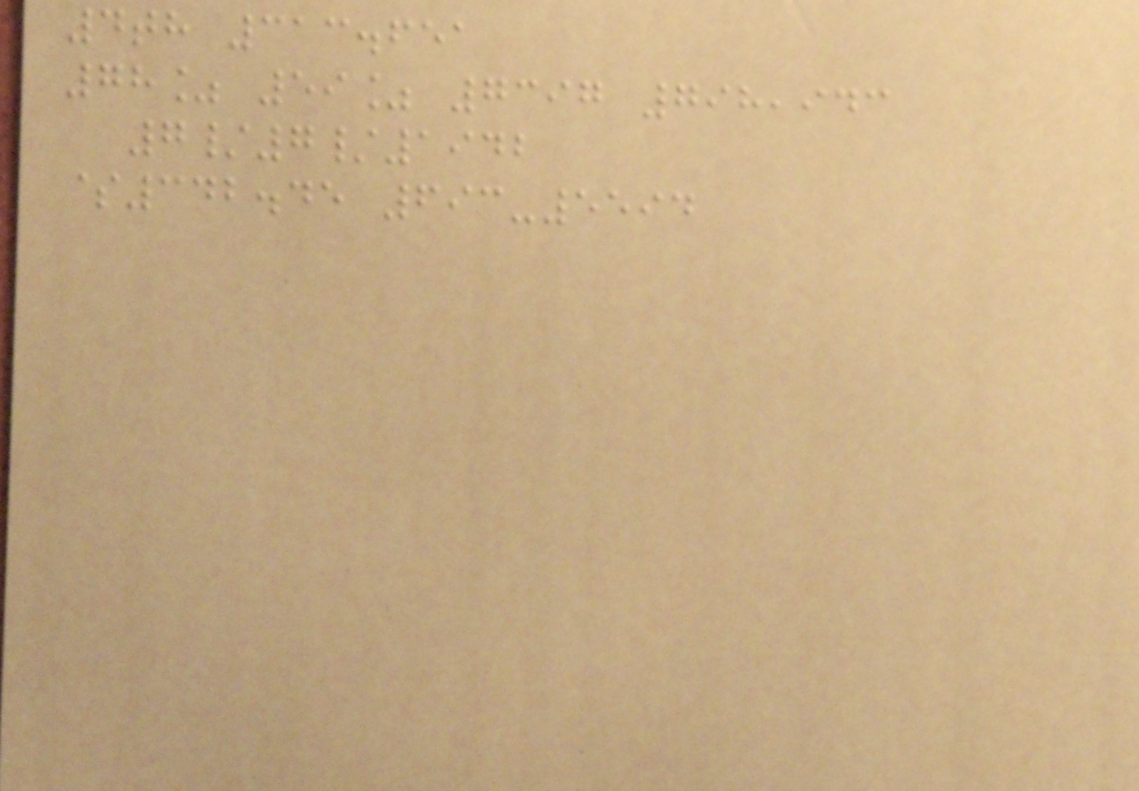4th 313.651
78% 59% 7397 798,943
7/7/1942
$342.45 693-5594
